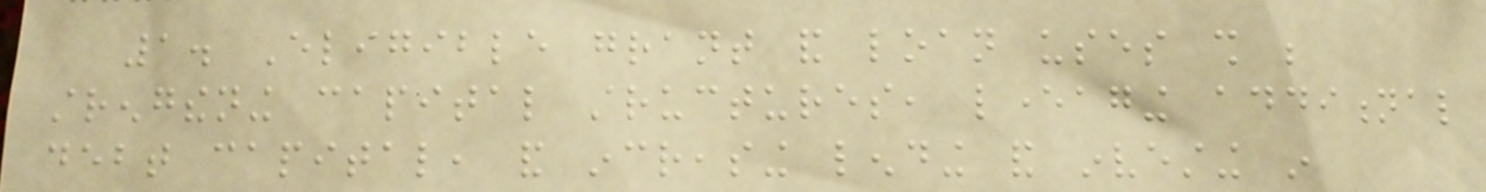1. Eligible grant and loan uses shall be
strengthening capital structures, leveraging additional
debt capital, and increasing lending and investing in
